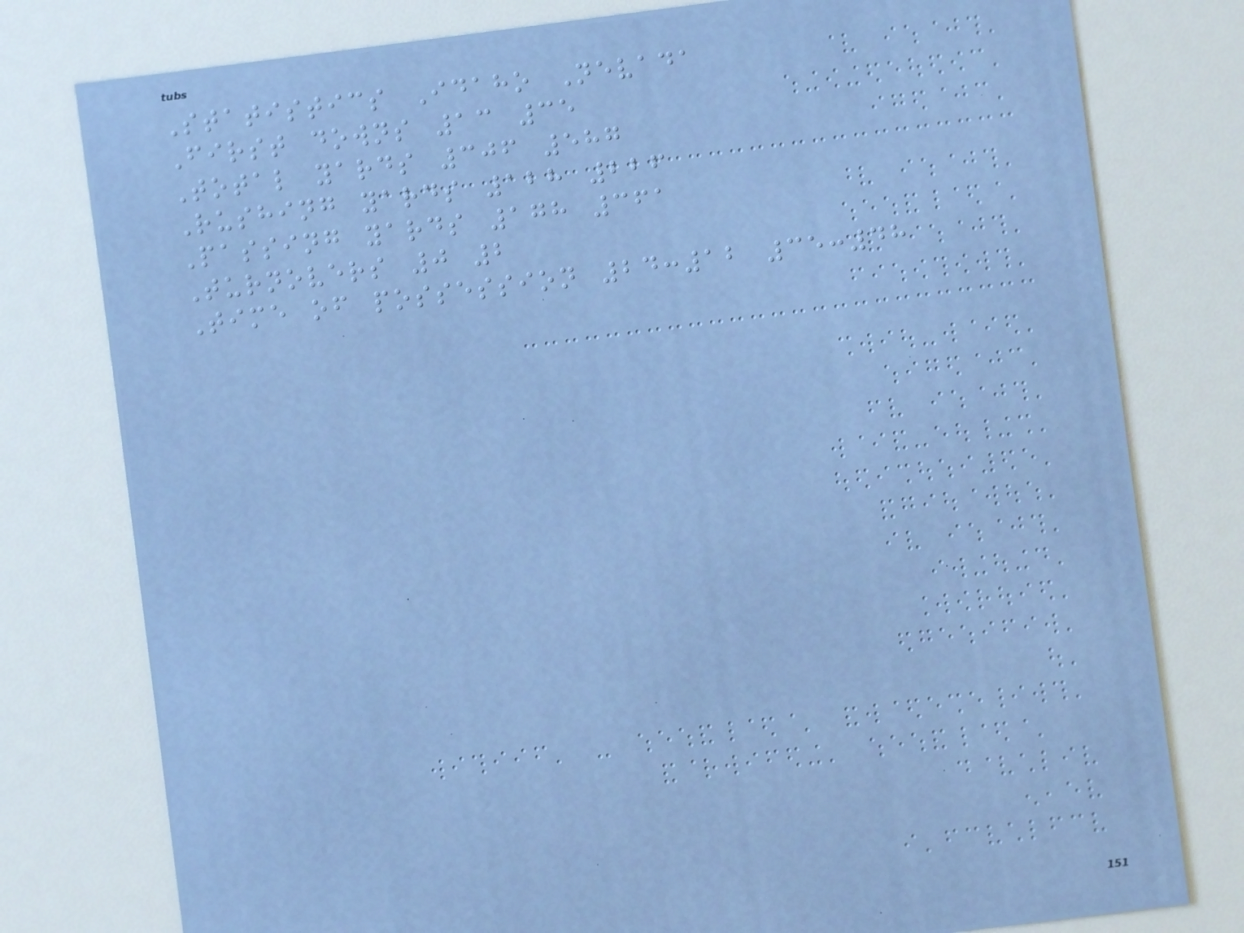Statistics Idaho Nevada
First downs 13 35
Total yards 306 587
Rushing yards 128 226
Passing yards 178 361
Turnovers 0 2
Time of possession 24:12 35:48
